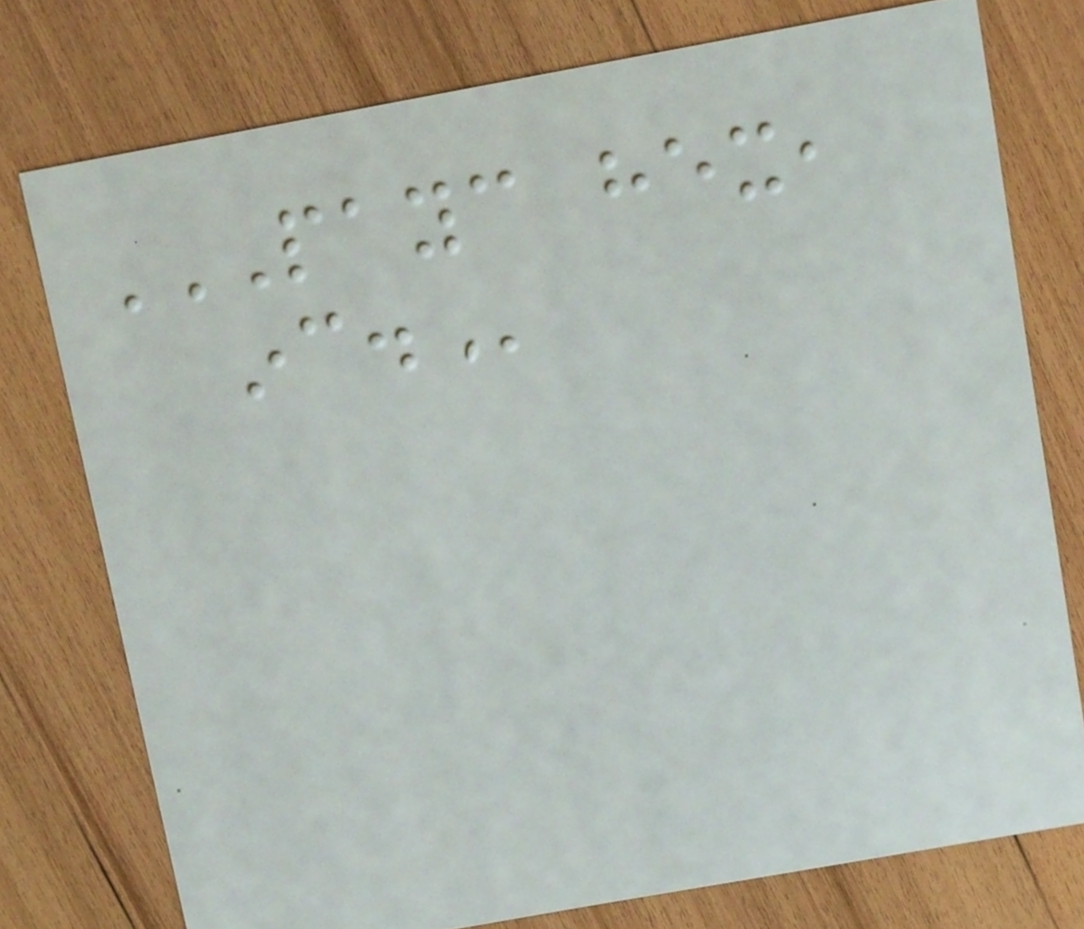PAYC HEX,
INC.
